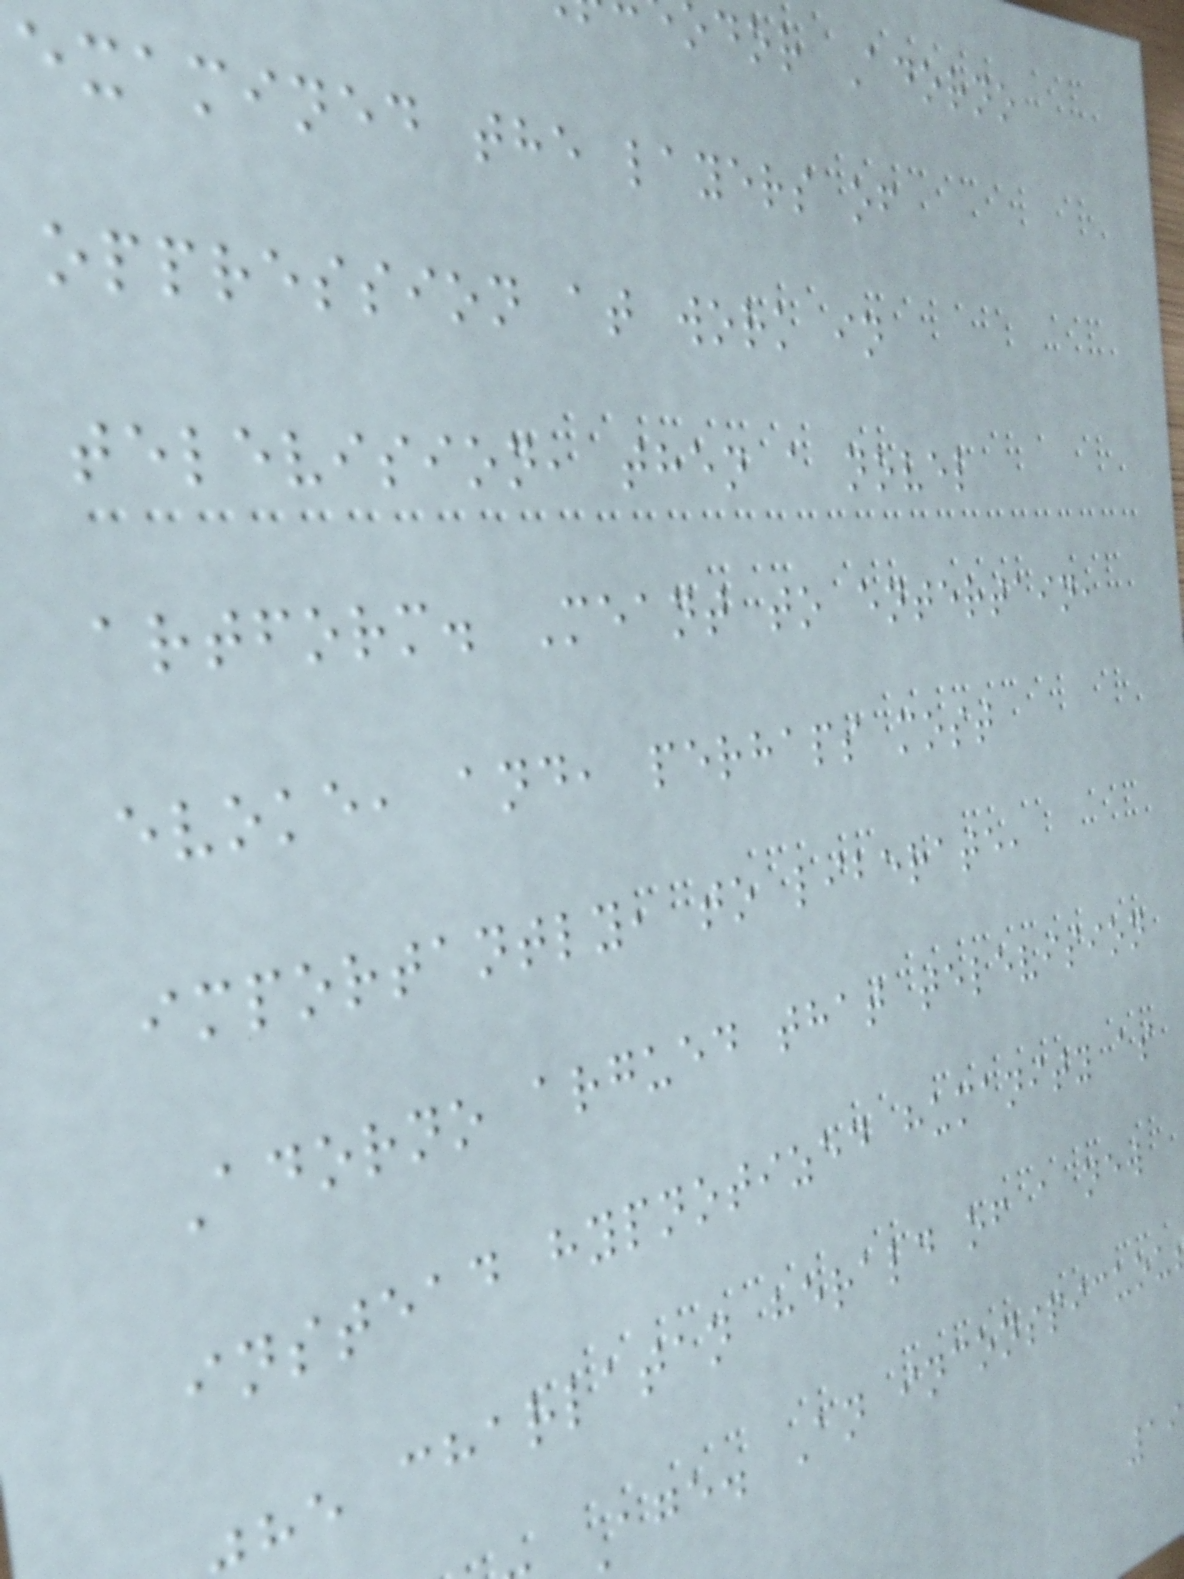odor Adorno
examined the layers of
oppression at work in
television, then a novel
artform. Meant to entertain,
evoke, and, perhaps most
importantly, to liberate,
Adorno argued that television
instead hypnotized humanity as
he charlatan herald of a new
age. An inconspicuou
